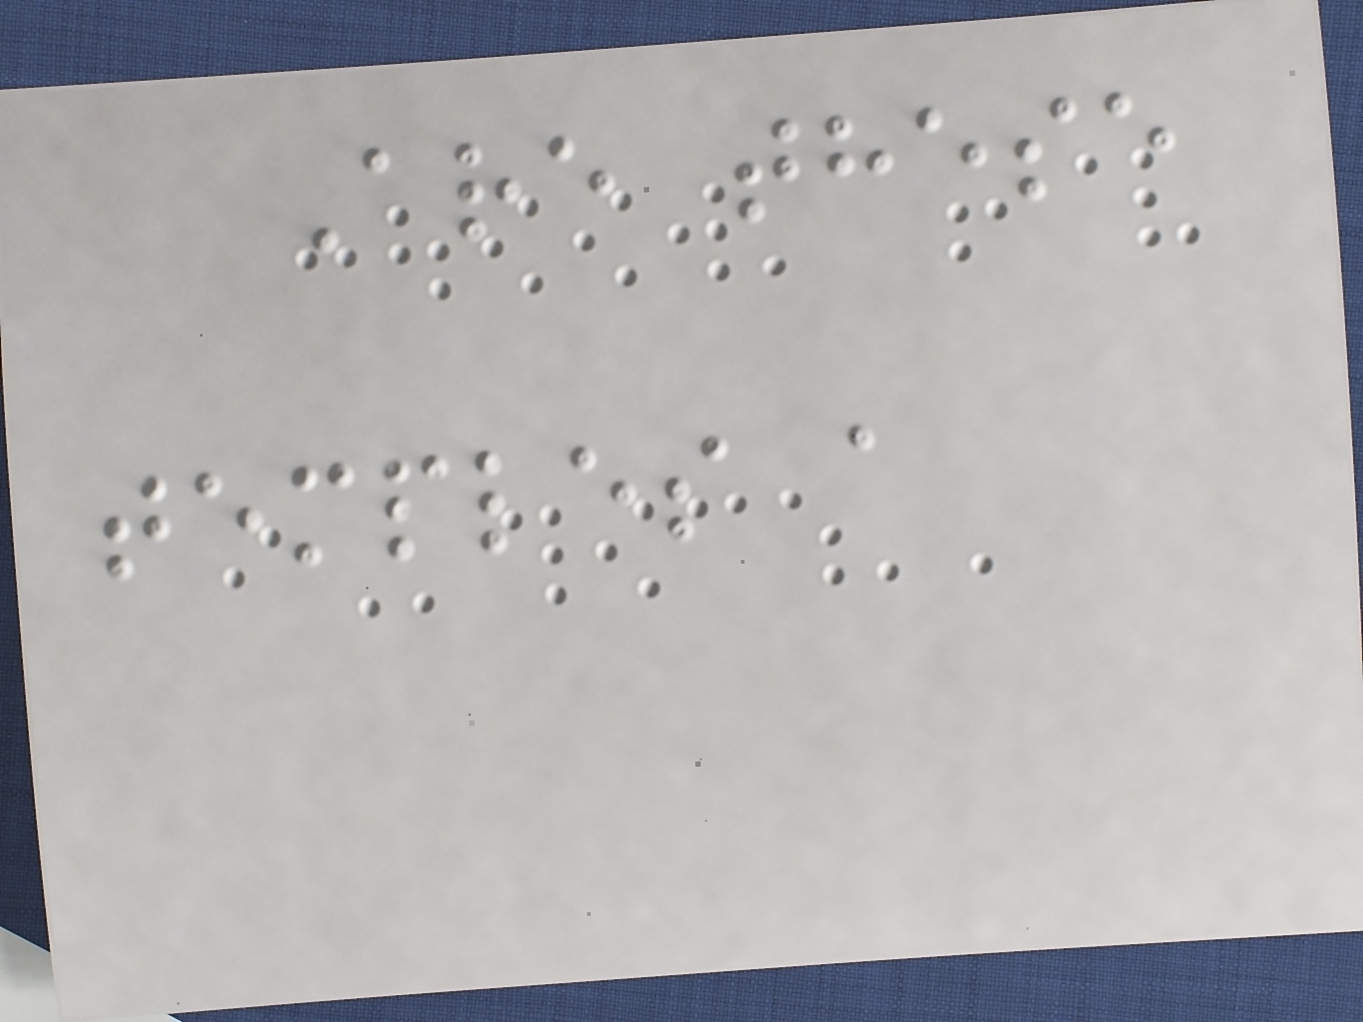Are these
temples a
